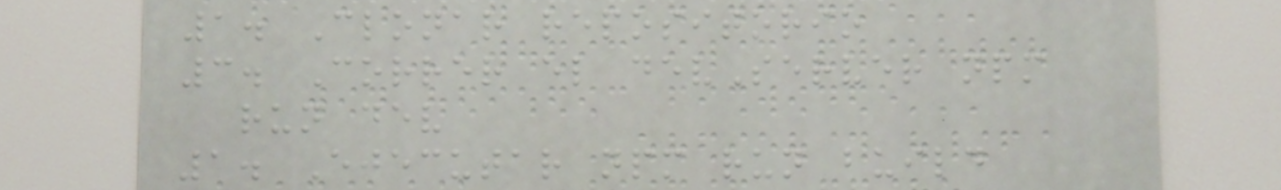1. Clonar repositorio
3. Correr el devServer npm
run dev
1. Ejecutar npm run build
